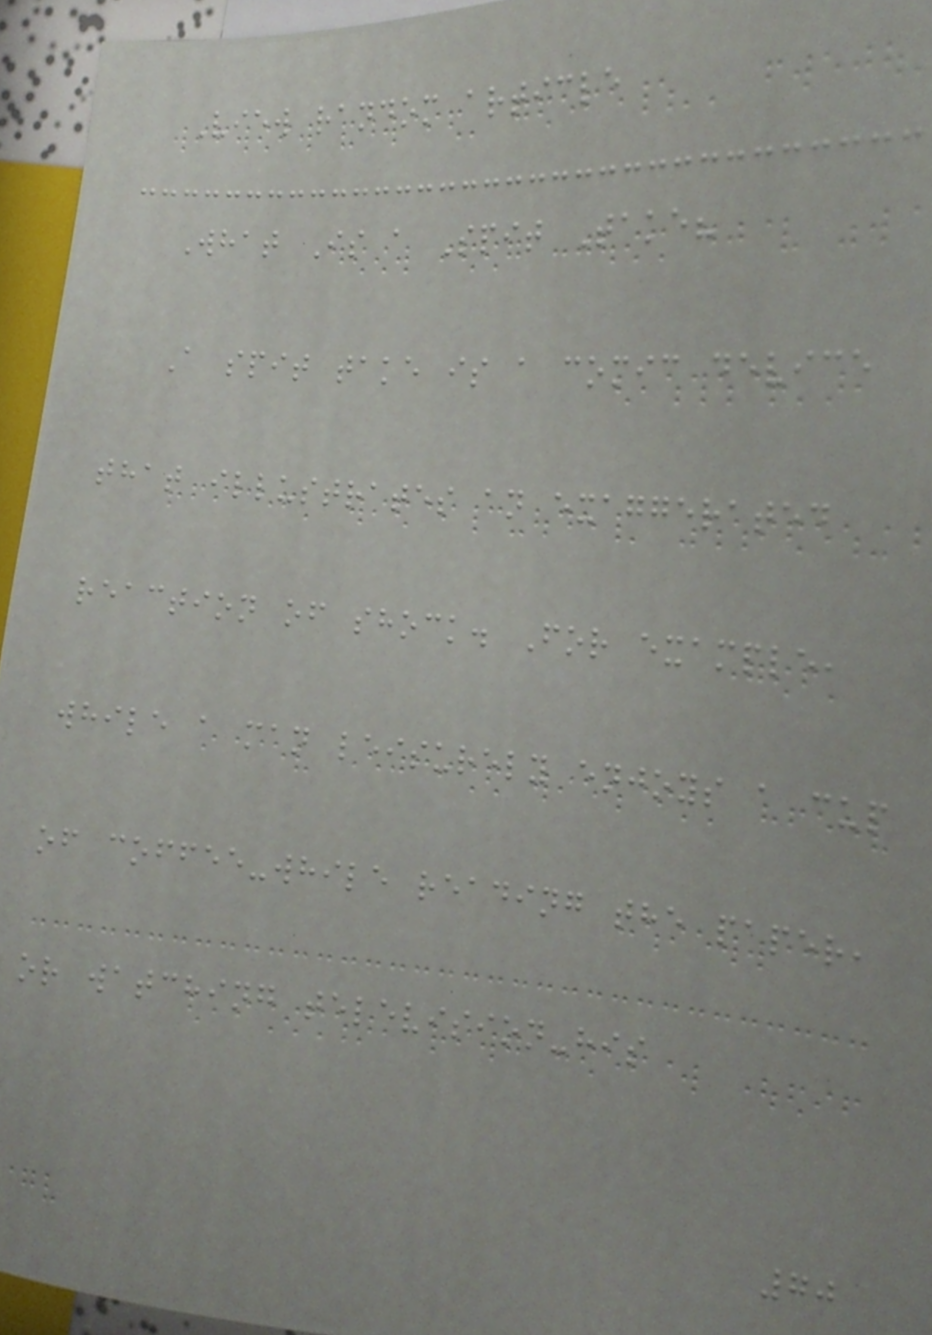View random article
What Is a Spit Take?
A spit take is a comic device
that illustrates an exaggerated
reaction of shock. For example,
while a man leisurely enjoys a cup
of coffee-while reading the paper,
or watching television-his
70
